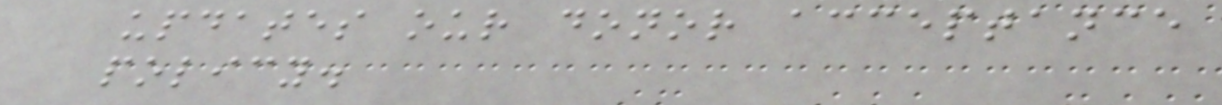updates our donor acceptance
policy.
